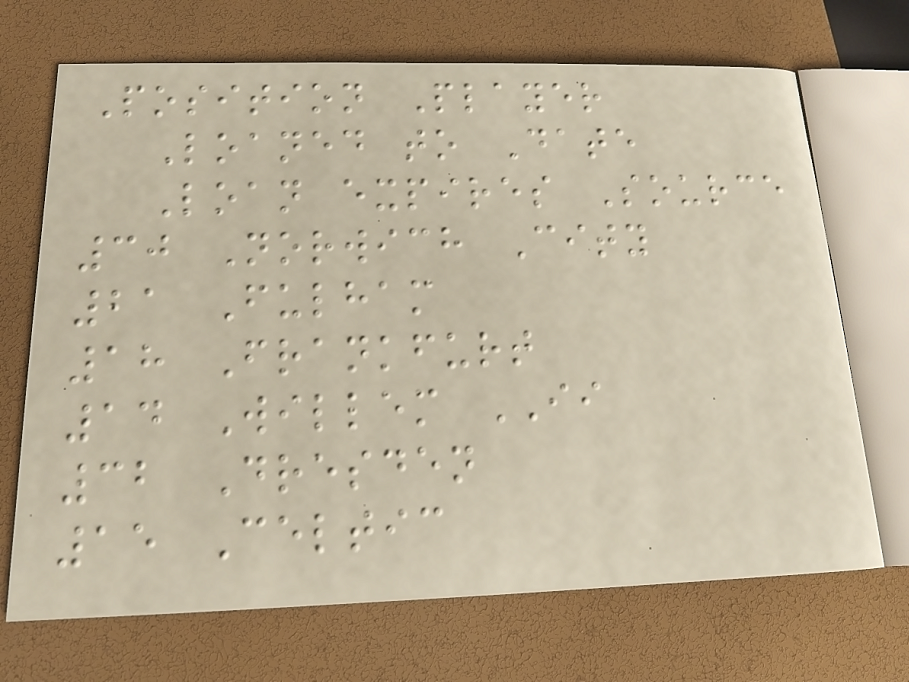Position Player
Loaned to Date
Loan expires Source
30 Norwich City
21 Fulham
18 Frankfurt
14 Willem II
32 Dresden
15 Celtic
